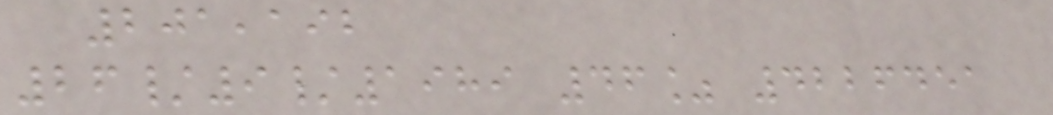201,192
26/9/1989 46% 4226451
